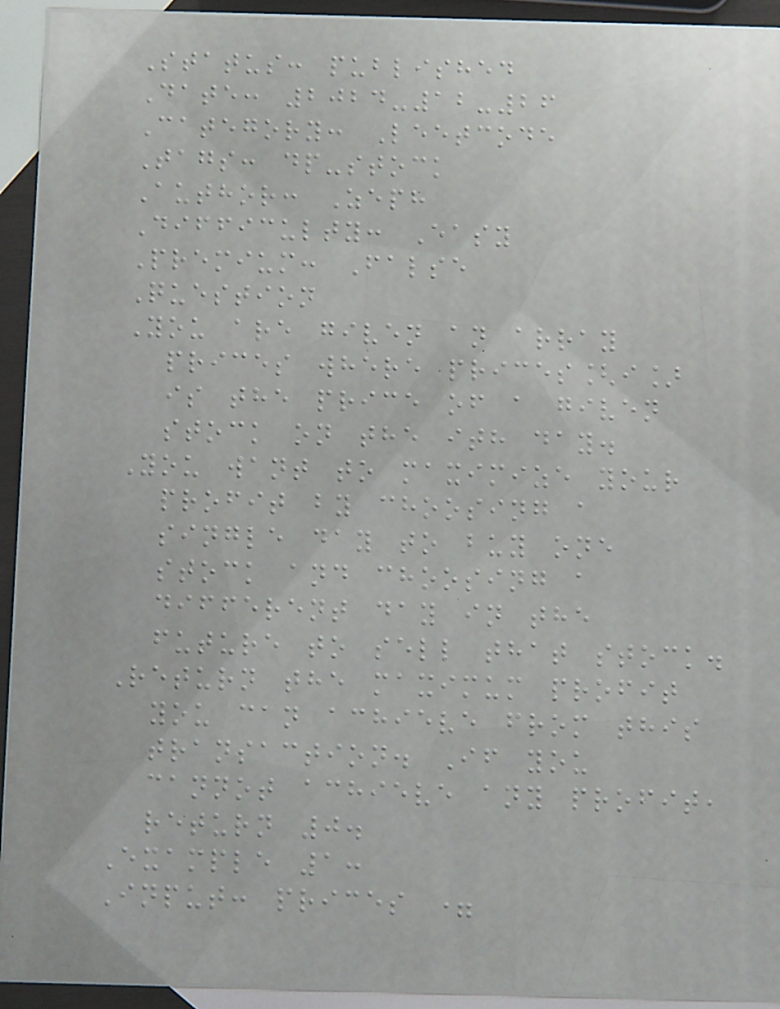Status: published
Date: 2024-12-26
Category: Leetcode
Tags: dp-stock
Author: Zeph
Difficulty: Easy
Premium: False
Question
You are given an array
prices where prices[i]
is the price of a given
stock on the ith day.
You want to maximize your
profit by choosing a
single day to buy one
stock and choosing a
different day in the
future to sell that stock.
Return the maximum profit
you can achieve from this
transaction. If you
cannot achieve any profit,
return 0.
Example 1:
Input: prices =
